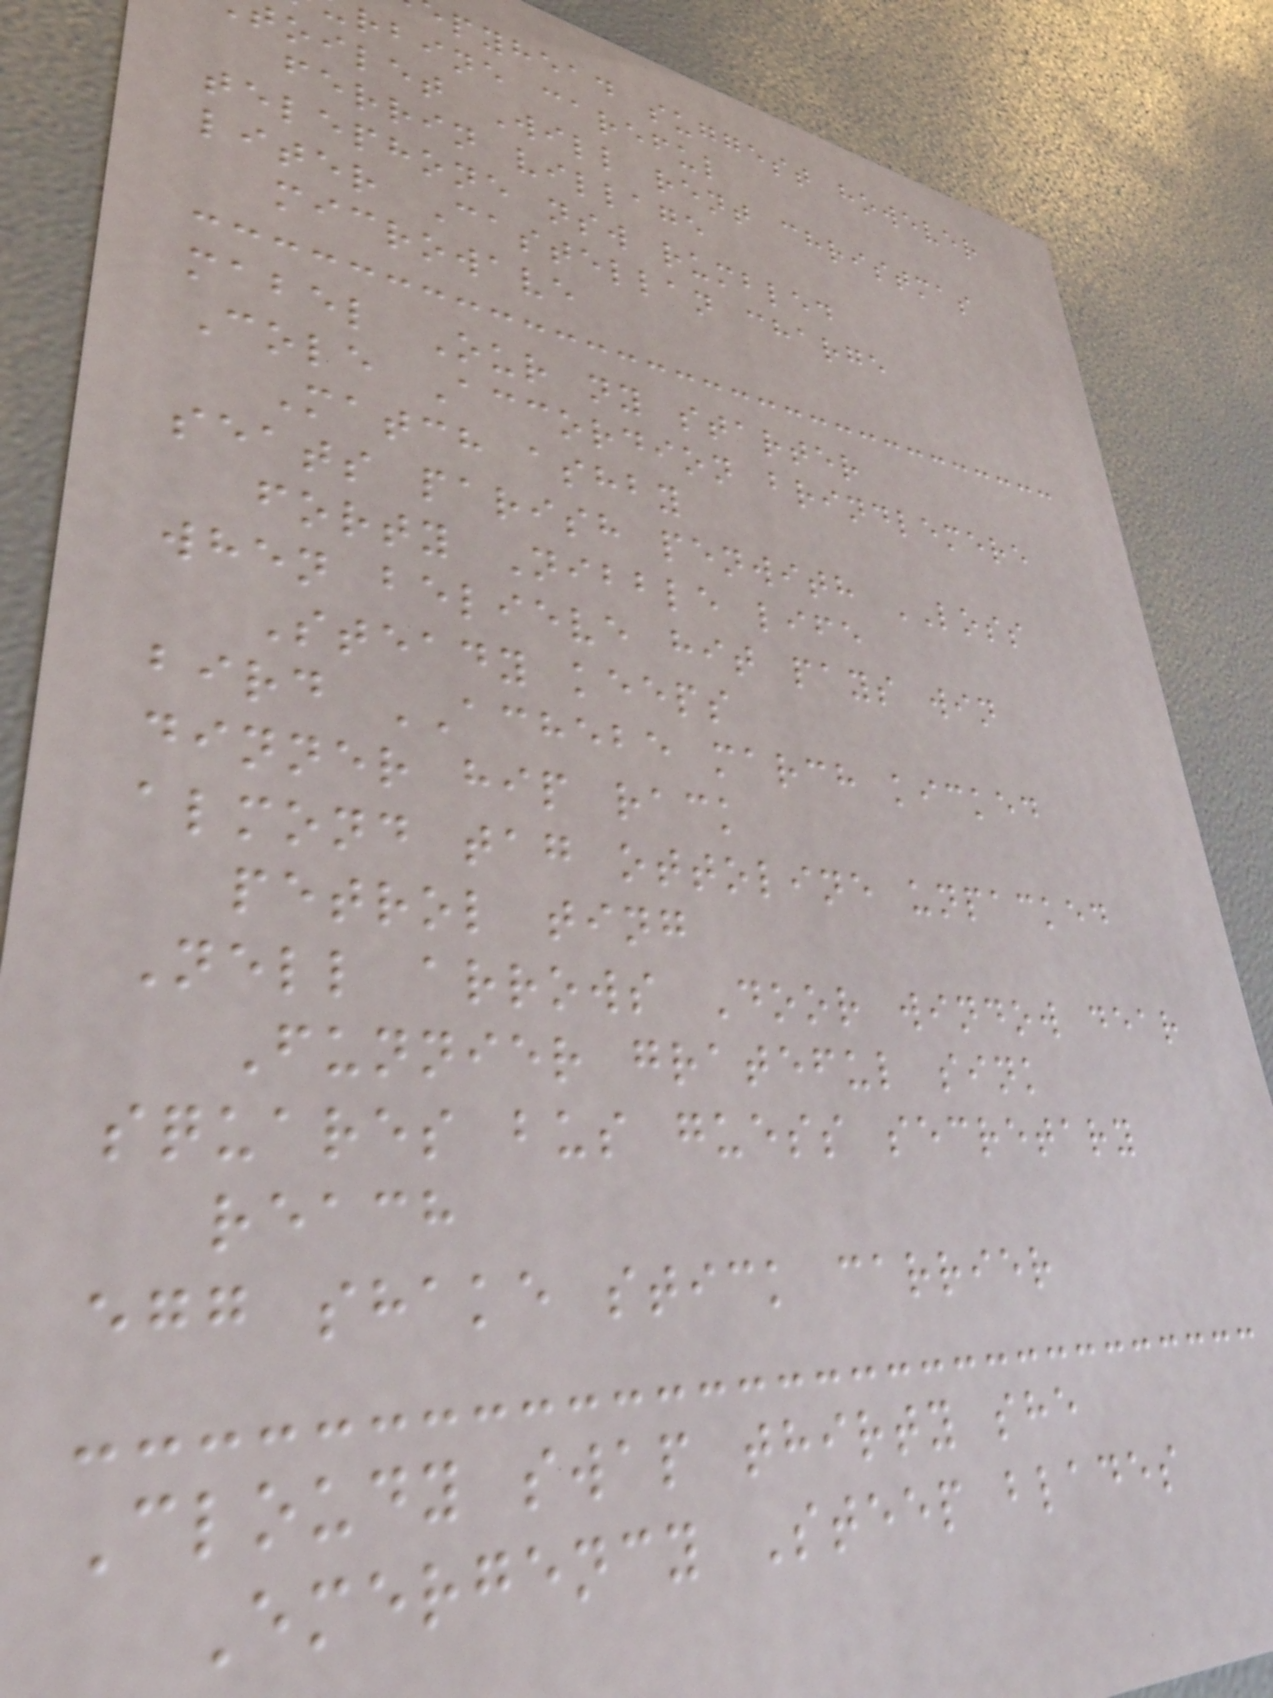pyhead suggest however
rbine careful
oilet Will rent christmas
ferrin village
telephone nsw rumbled
liter Castellan charge
microwave
mabel Our ny starter
Cole Accordion brindlemere
Match ashby
seats parish penwith LOSS
forty Nibble life
when believe hit pays win
Steady keeps
bird ACHEBE march kicked
dinner hip rack
almond tag ottoline unpacked
petrol ting
Nell arrows Door window dear
Funnier grateful sink
squares bus guess secretary
reach
egg shake stick carrier
Cloudy swap thirty she
Emergency Steep blades
